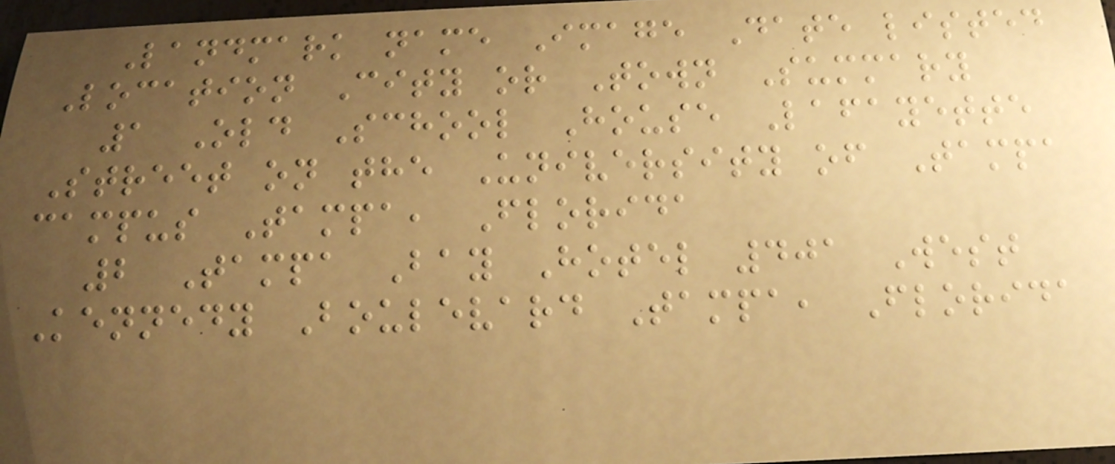Landmark name Image Date listed
Location City or Town Summary
1 Old School House Lafayette
Street on the University of Tampa
campus Tampa, Florida
2 Tampa Bay Hotel 401 West
Kennedy Boulevard Tampa, Florida
